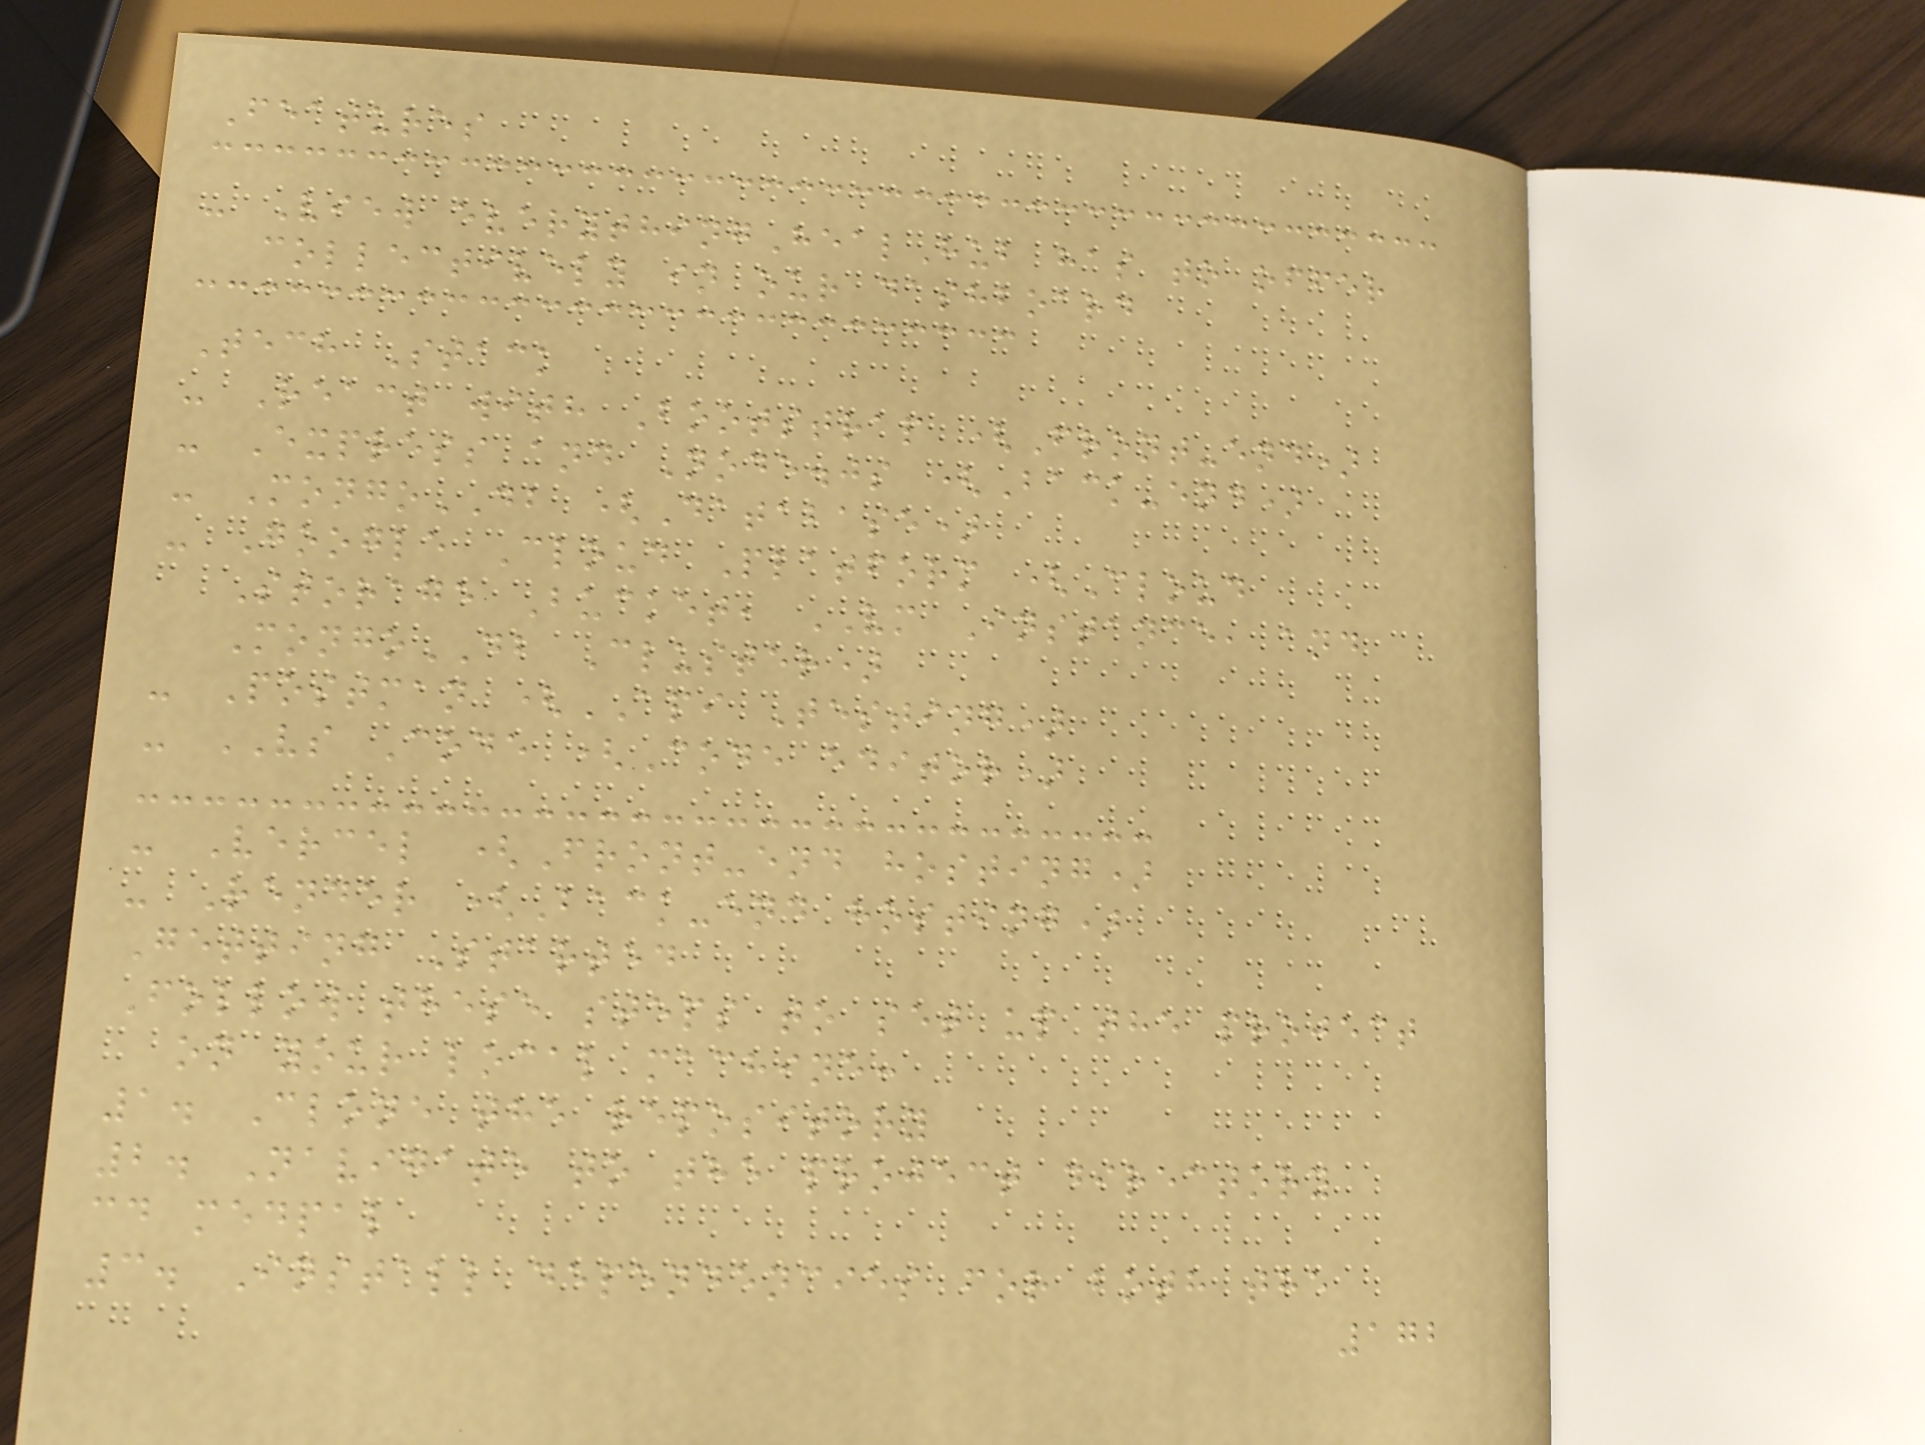Features
- View everythingHealHub has to offer
collectively in our dashboard
Tech Stack
- React with Bootstrap (Front-end)
- Express and Node.js (Back-end)
- MongoDB (Database)
- Google Cloud Platform (Cloud
Storage Bucket, VM Instance, and
MongoDB Cluster)
- Postman (API Testing)
- VS Code (Code editor)
- Vercel (Front-end hosting)
- Render (Back-end hosting)
Getting Started
Follow these steps to set up the project
on your local machine:
1. Clone the repository
2. Navigate to the project directory
cd medpal
3. Install dependencies for both the
172
